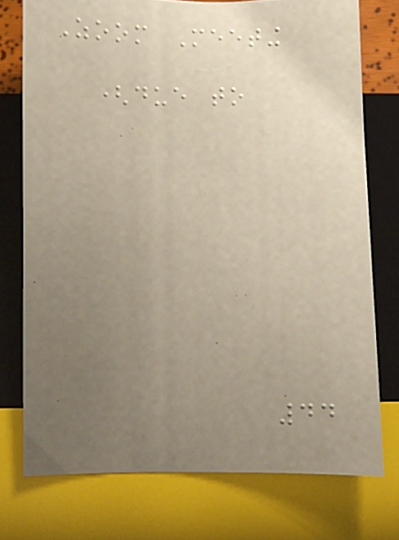Zoom Meeting
(due to
44
